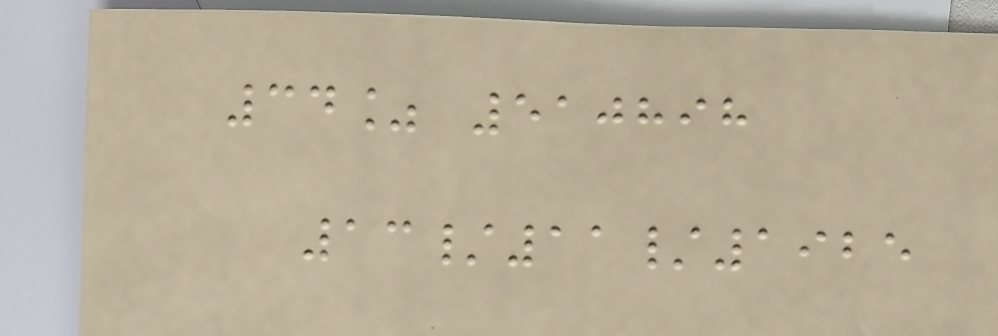34% 510898
13/11/1925
